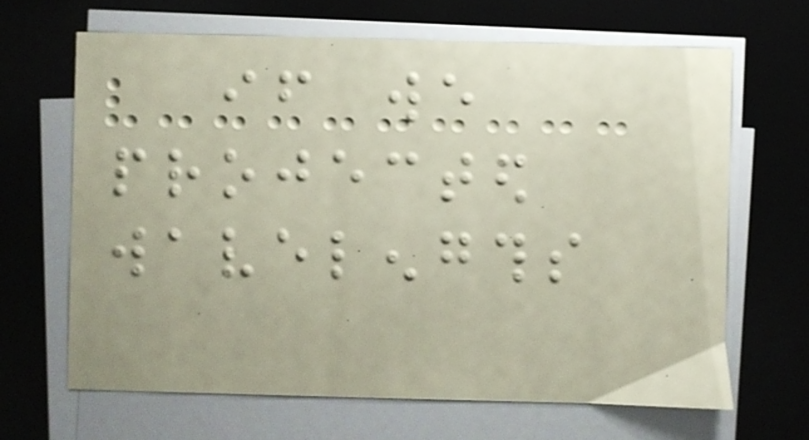if we
projected
wavelengths
